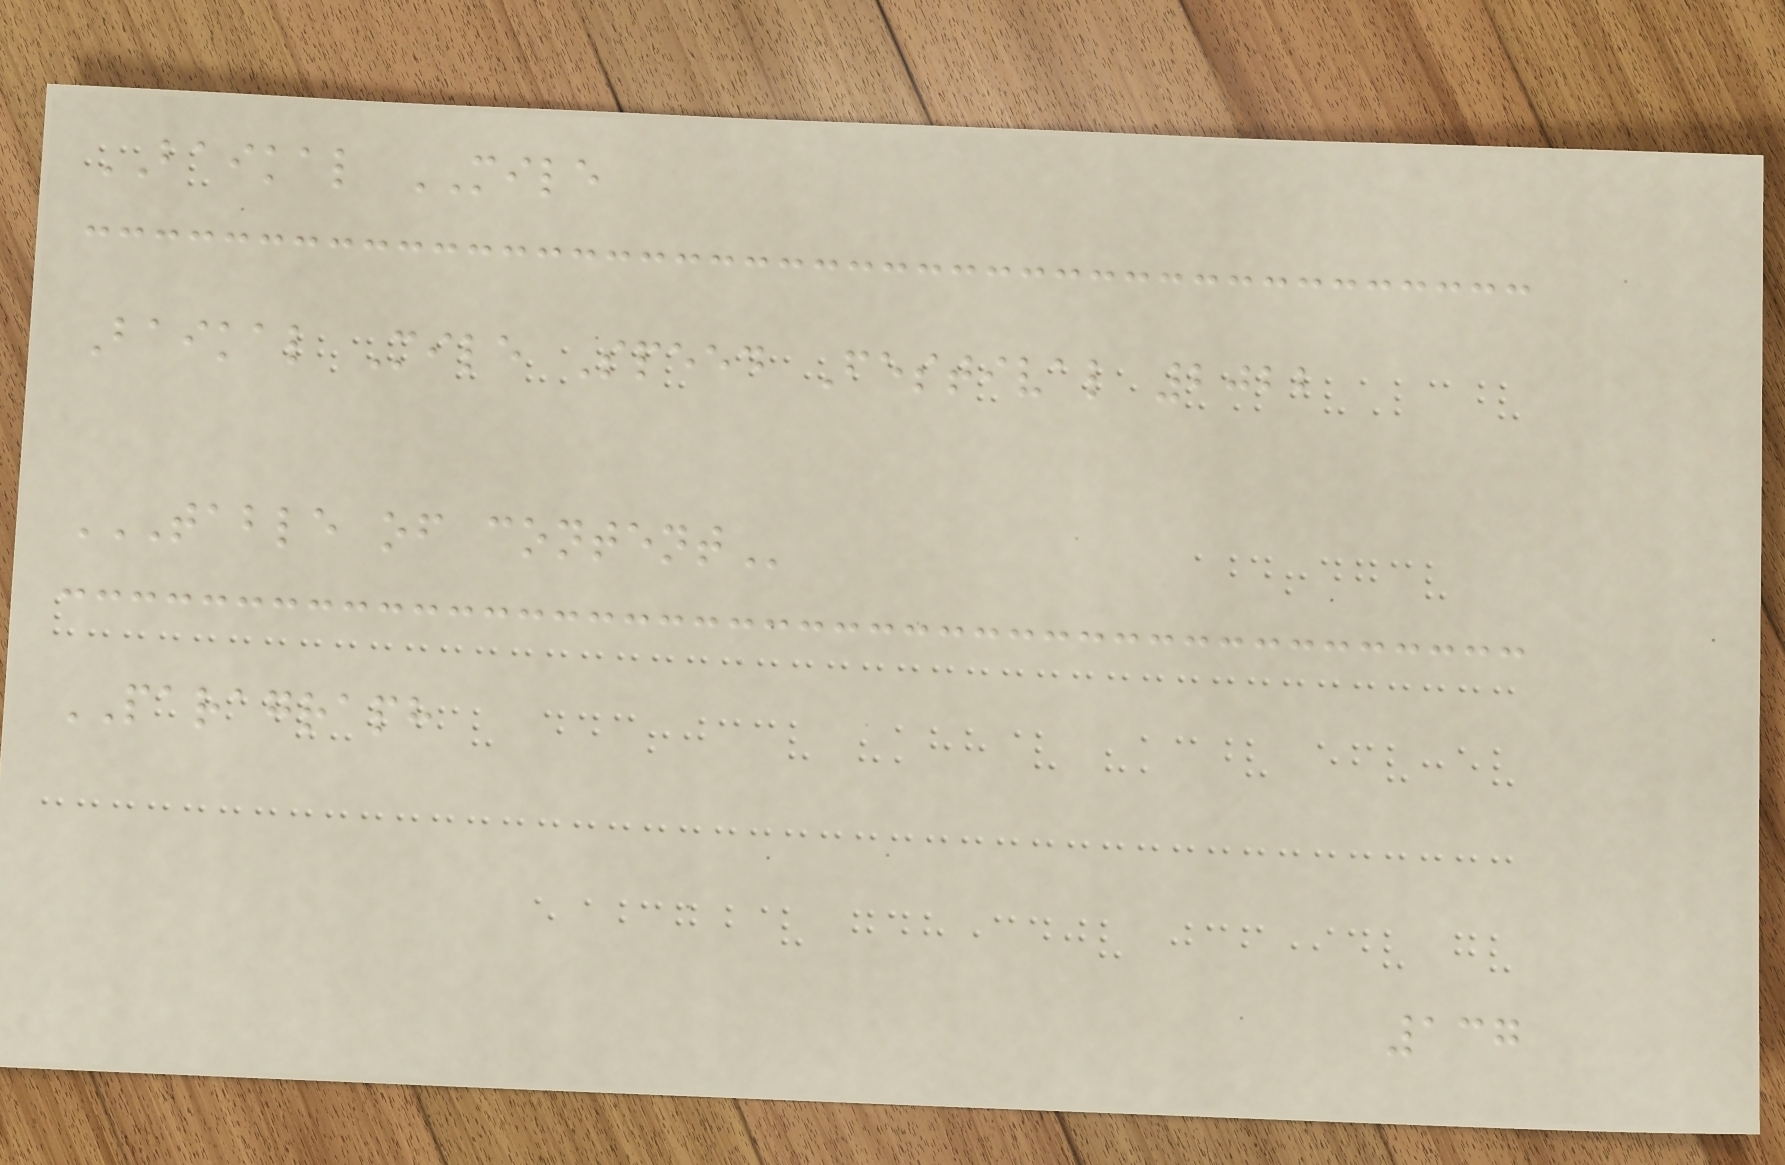BAIKAL MILE
Baikal Mile Speed Festival 2022
TABLE OF CONTENT
PARAGRAPH
137
